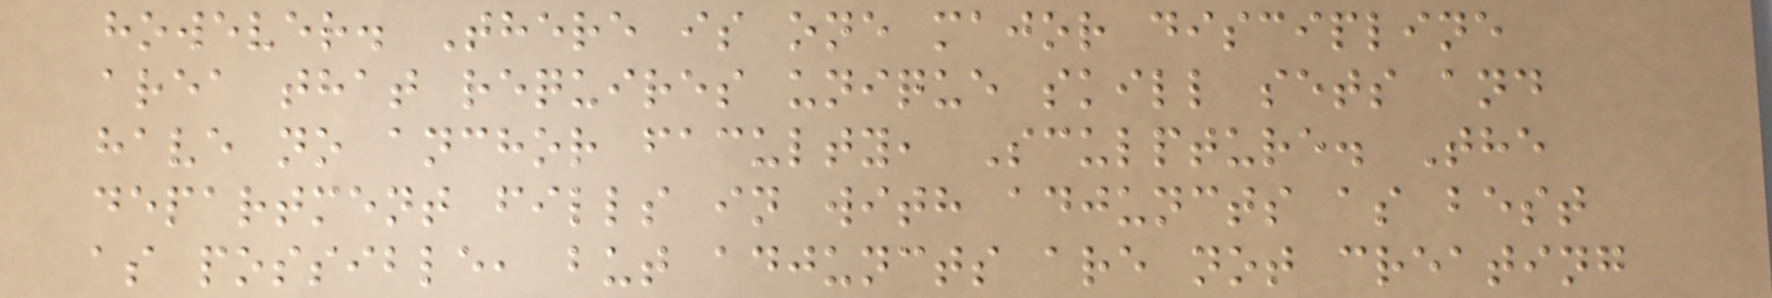however. There is one major discipline
area that requires unique skill sets and
have no anchor faculty, Sculpture. The
department fills in with adjuncts as best
as possible, but adjuncts are not creating
